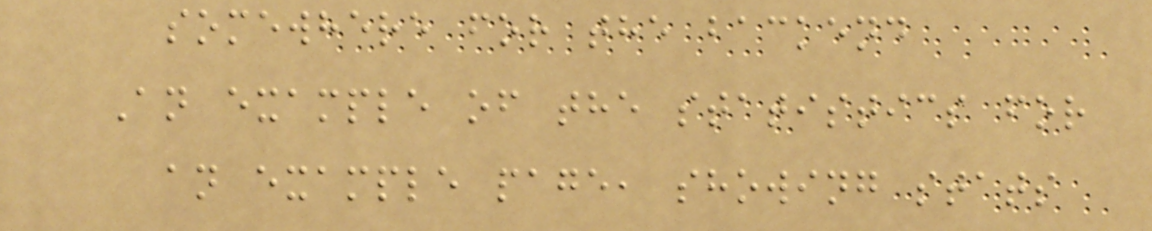somewhere for the backend
An example of the statistics for
an example page, showing stats
